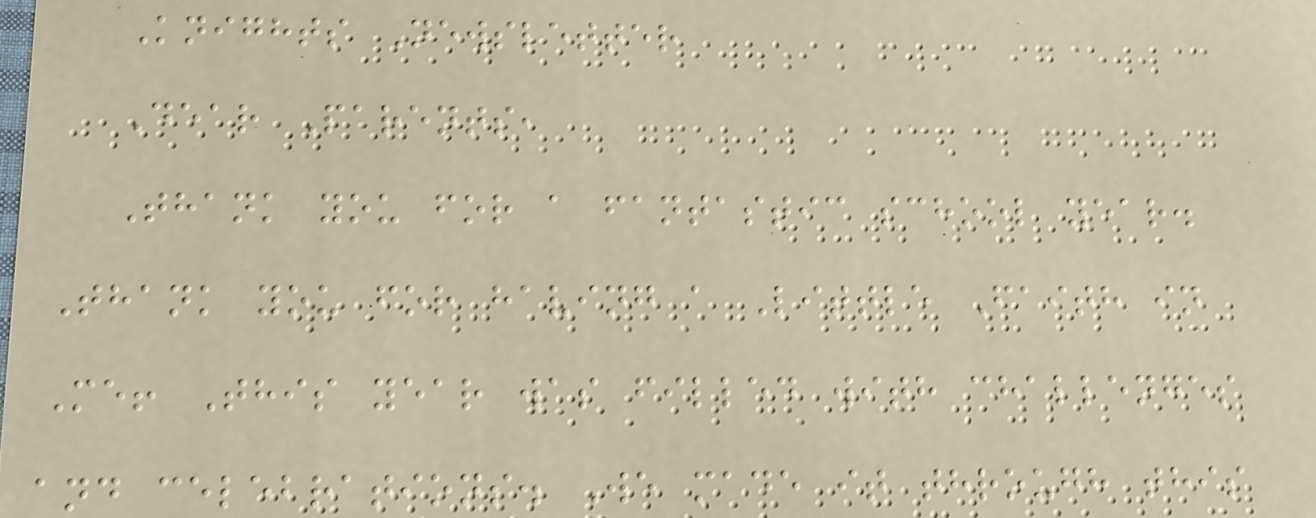Knights Newsletter
Dear Parents,
Thank you for a fantastic school year.
Thank you for having a Little Faith in
Me! This year was filled with challenges
and celebrations. We made it through this
